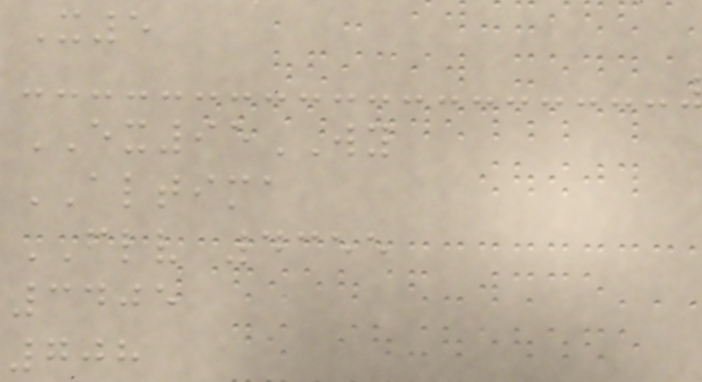X5
EX95WY
ALTIMA
FLV 4355
3405
708
